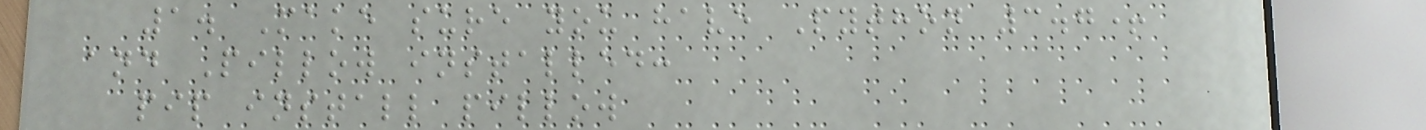1. Make sure you have Python 3.7+
and Pillow installed:
pip install pillow
